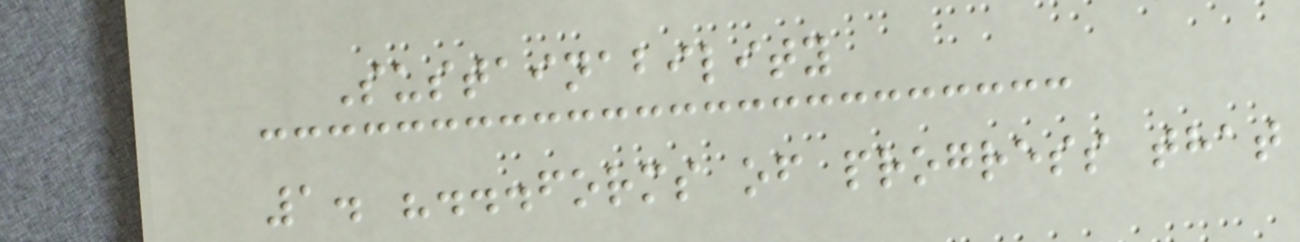Sustainability
1. "...forms of progress that
